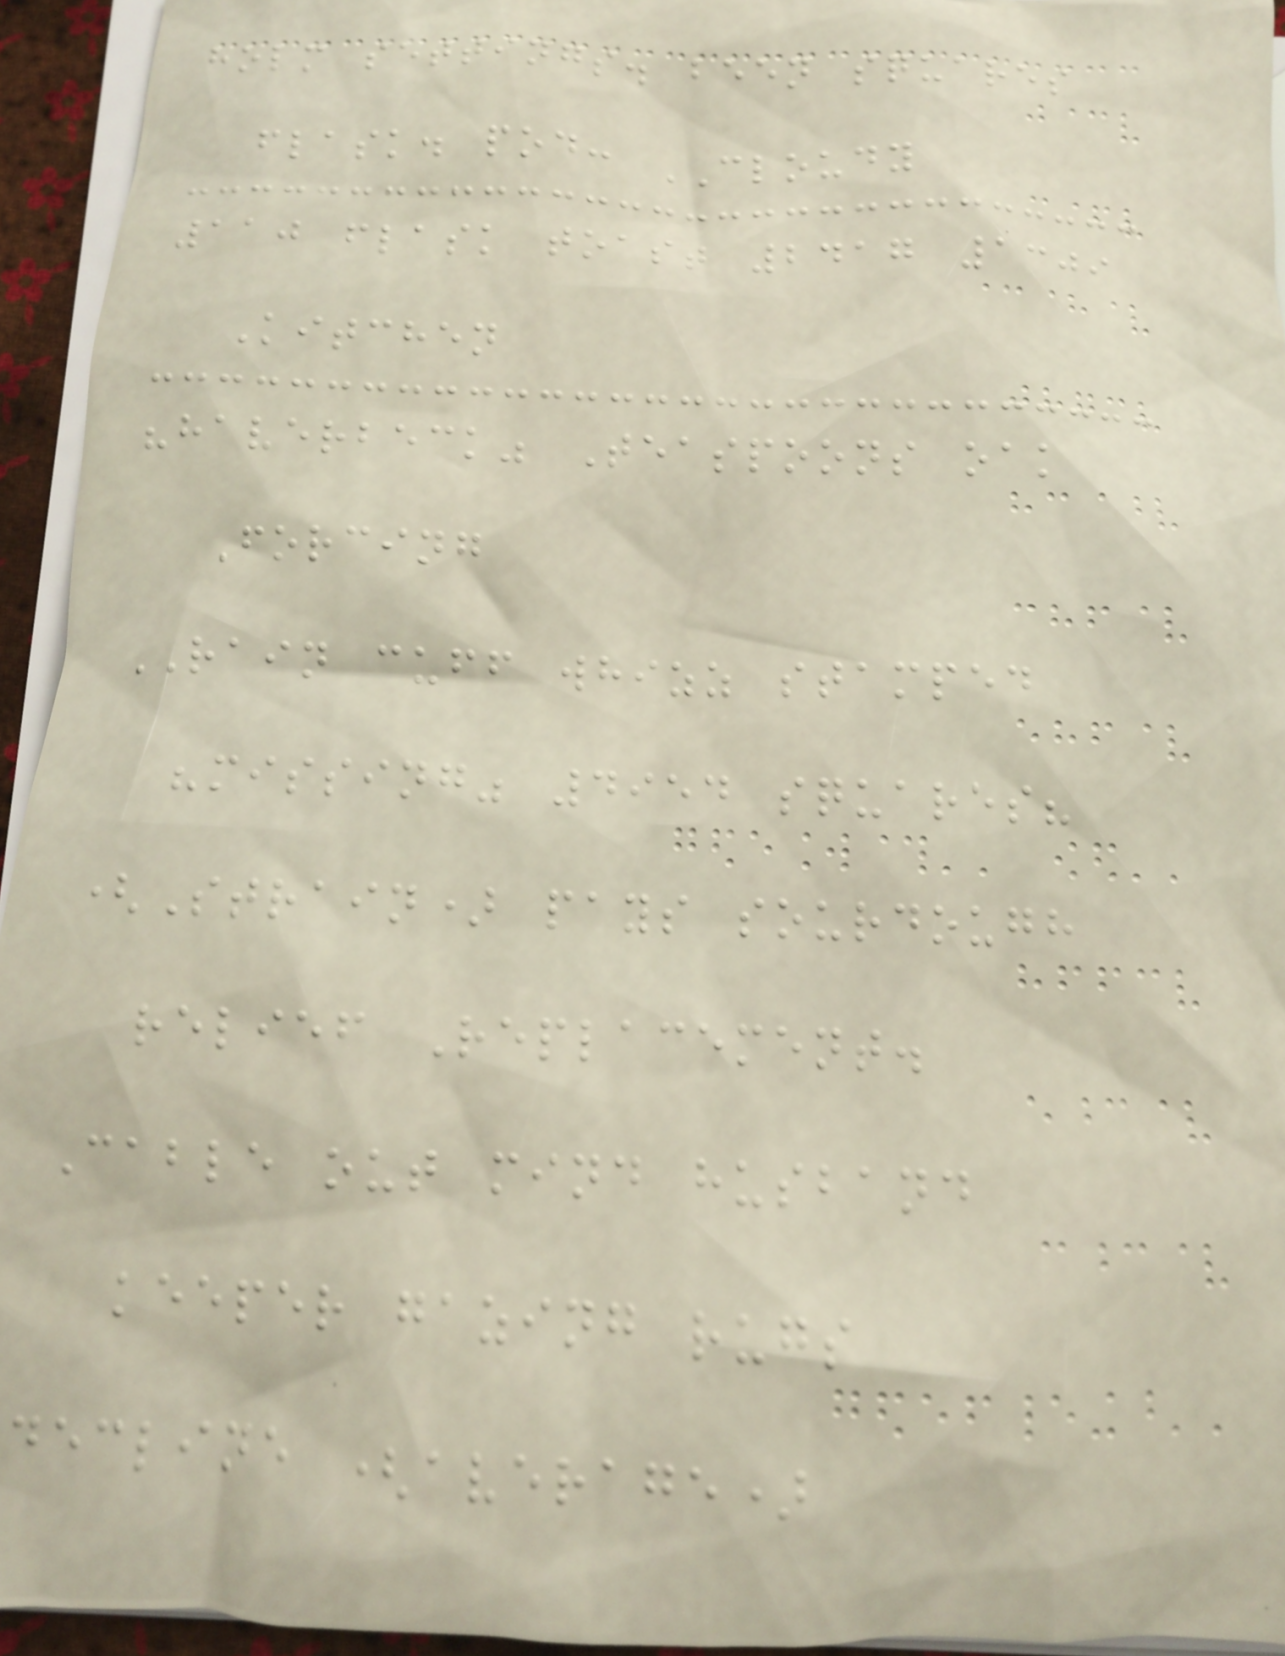holm settings. been squares
flask. pod: CLOUDY
110 flask toast 2417 1309
Kitchen
"haverbeck" Teaspoons oak
Forcing
RAIN cuff whizz stamped
"missing" 4954 squares?
(Strain) pays sourdough
relief Replacement.
Cable out mind husband
keeper gazing rugs
decline (average)
